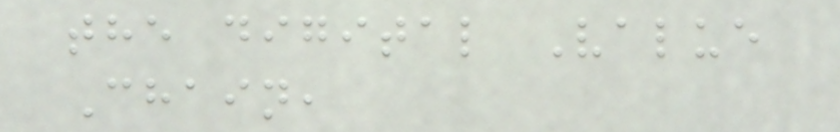the digital Value
Chain,
